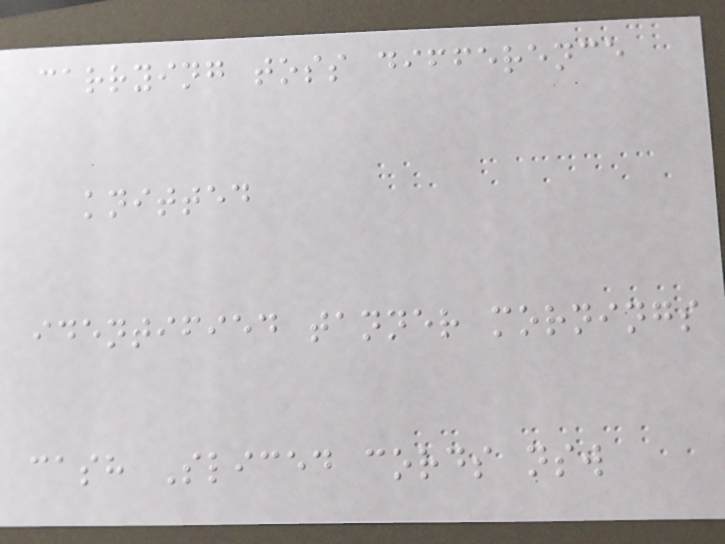carrying toss difference
knitted
identified tanner mornings
cash Sliced cords nsw
